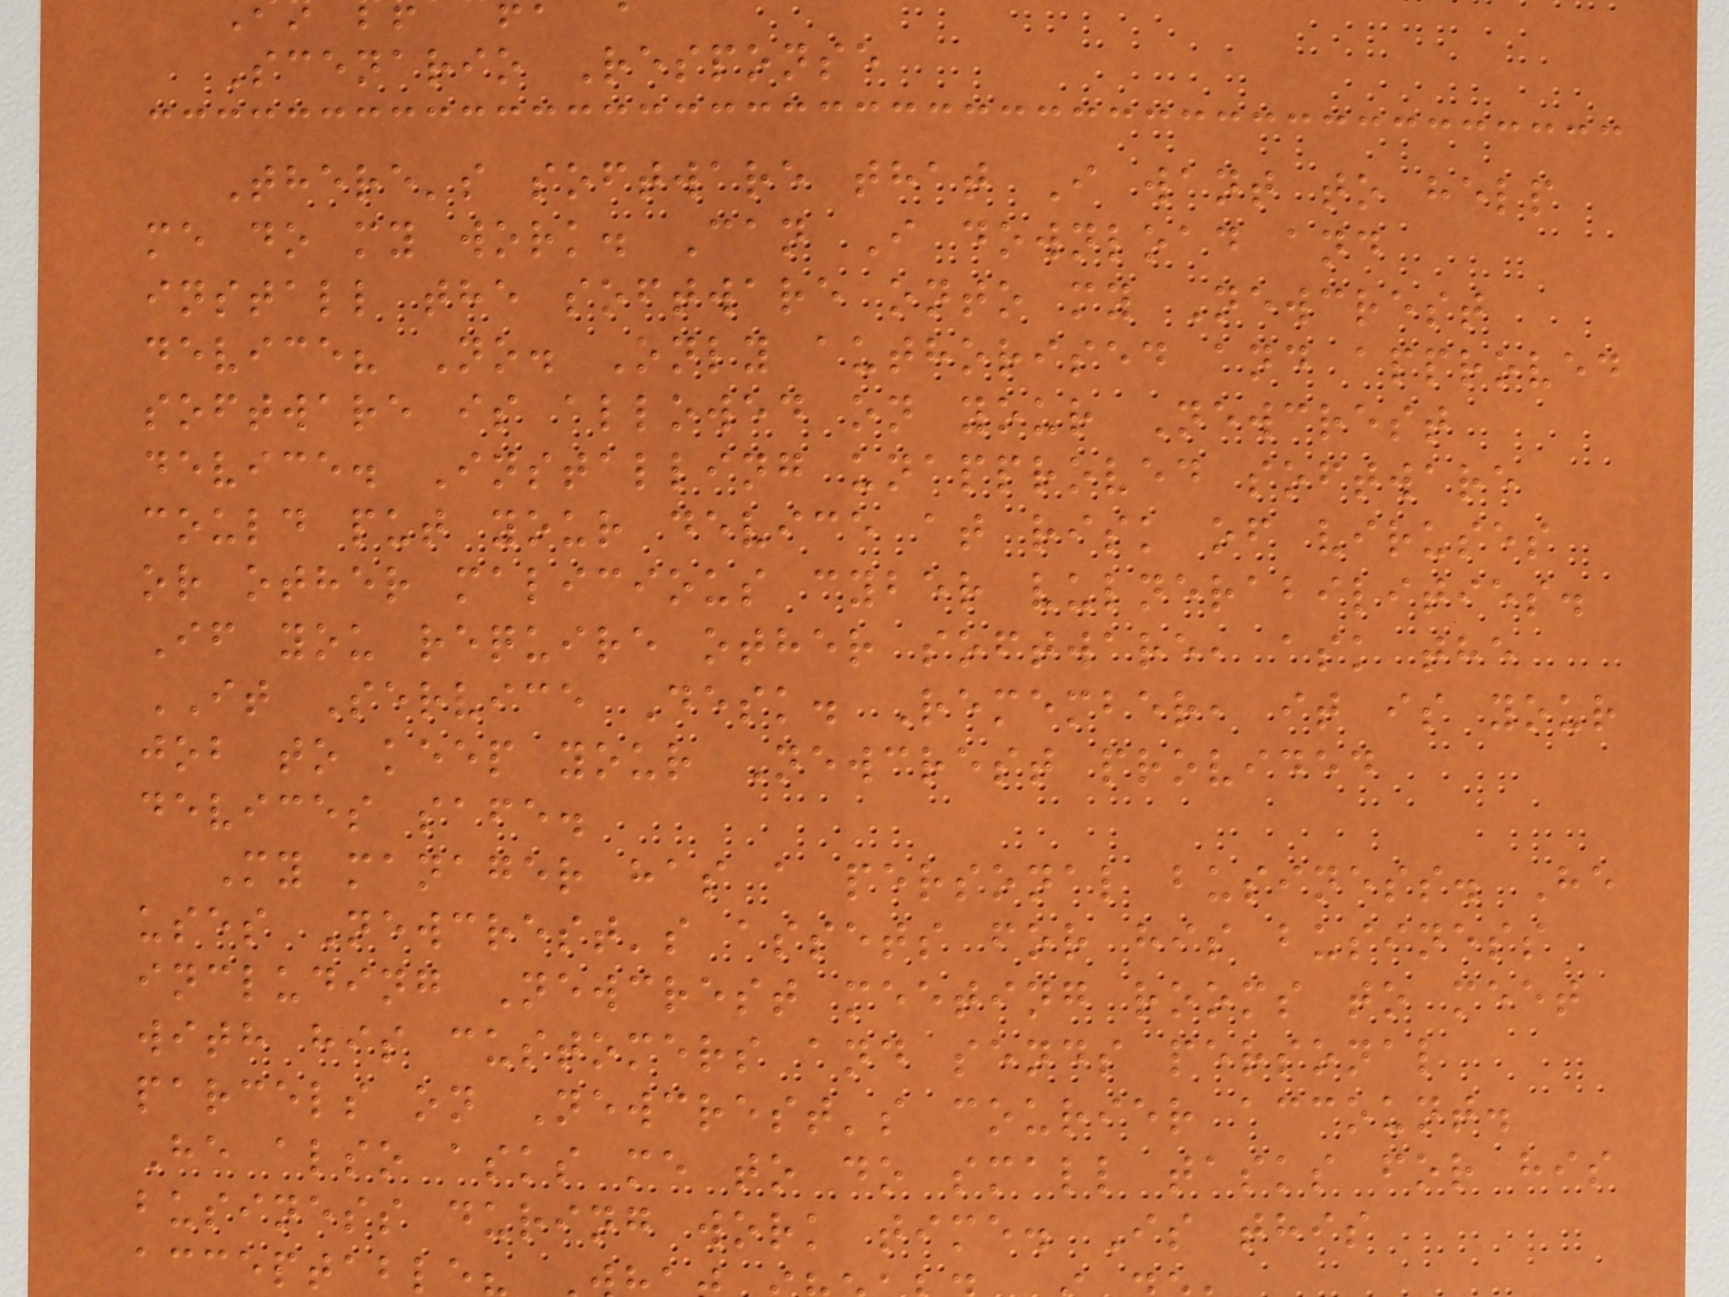Scenario Response
There's software that I want to help
me do my work. Can I download and
install the software onto my Newcrest
device? No. Only authorised and approved
software is allowed on your Newcrest
device. Installing unapproved software
could put your device at risk of viruses
or other malicious cyber vulnerabilities.
If you require other software, ask the
IT Service Desk. Remember, it is your
job to keep your Newcrest provided
devices safe.
My manager has a personal business. He
uses Newcrest's assets for his business
including Newcrest meeting rooms to meet
with his customers and sends personal
parcels on Newcrest's courier account.
He also asks me to do small tasks for his
business during work time. Is this
acceptable
